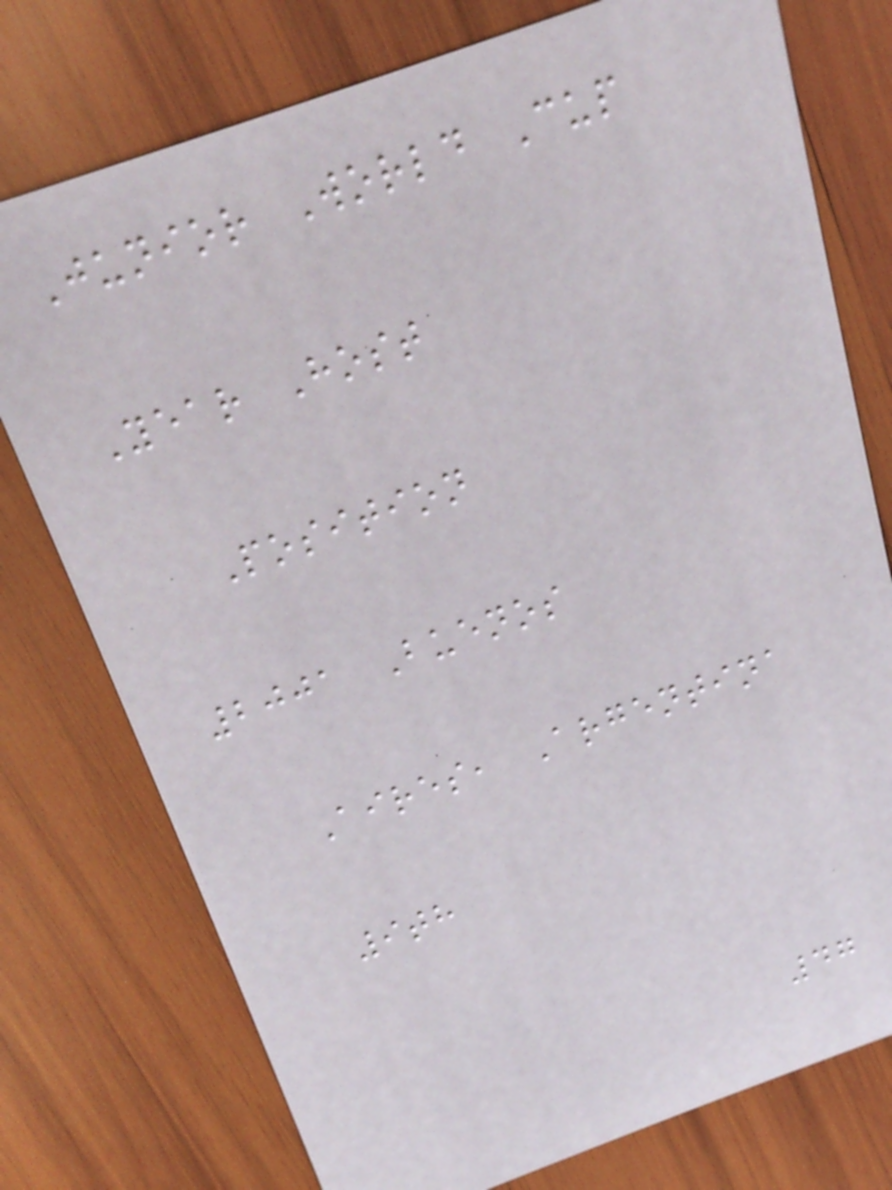Junior World Cup
Year Host
Position
2001 Buenos
Aires, Argentina
9th
47
